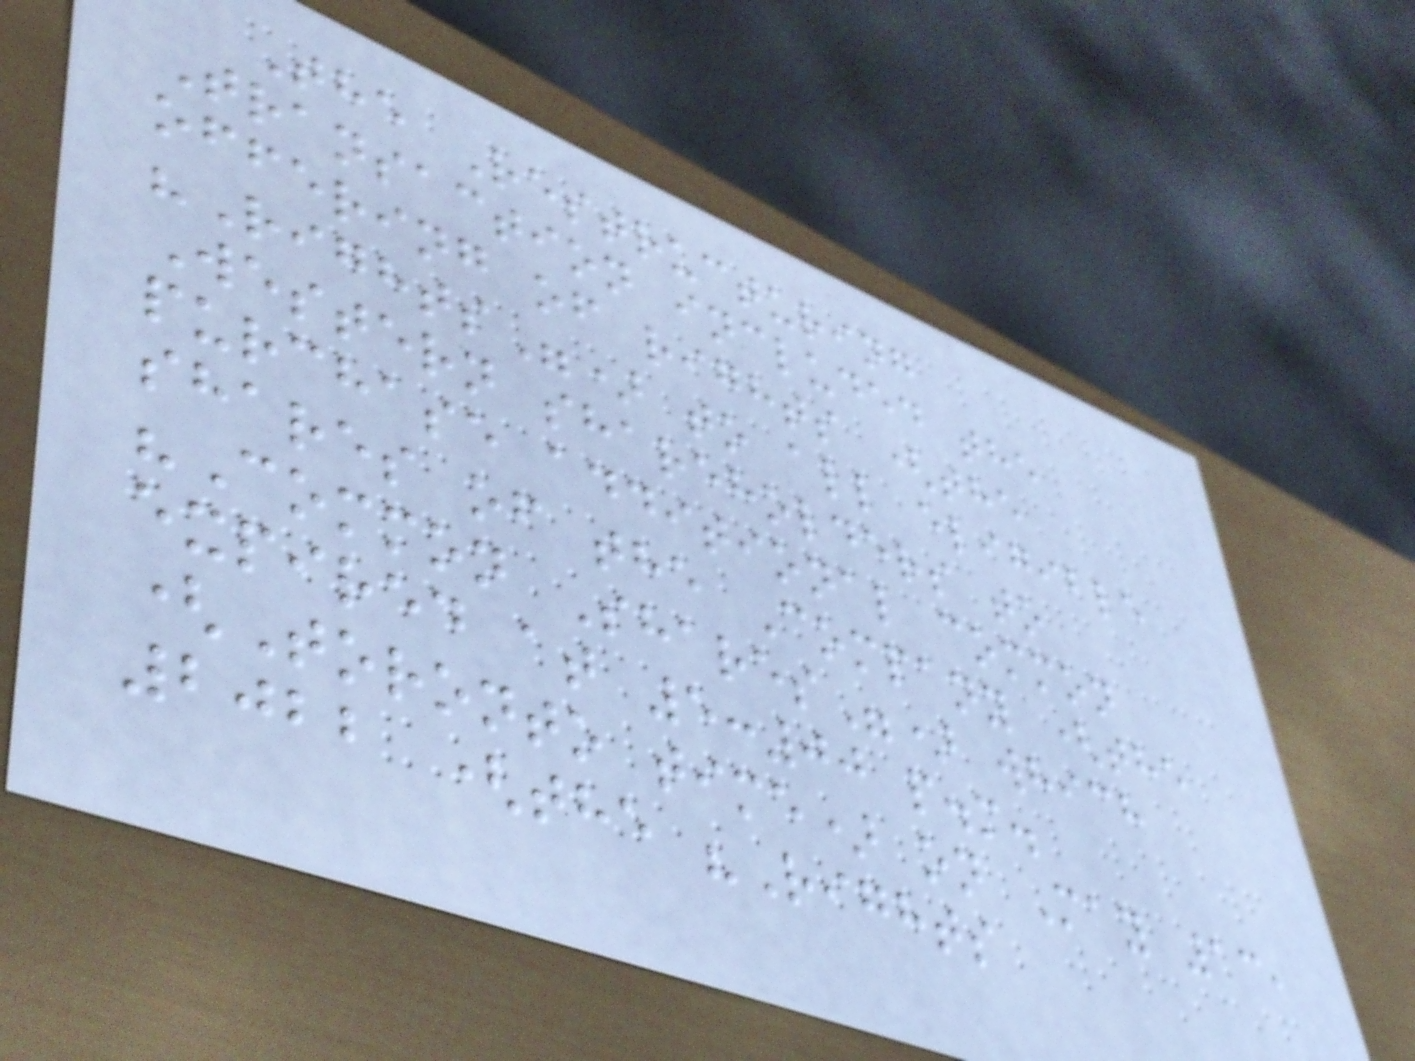The Restructuring
Transaction included the
offering of rights (the
"Rights") to all eligible
Western shareholders to
purchase additional common
shares of the Company (the
"Common Shares") which
expired at 5:00 p.m.
(Toronto time) on May 13,
2022 (the "Rights
